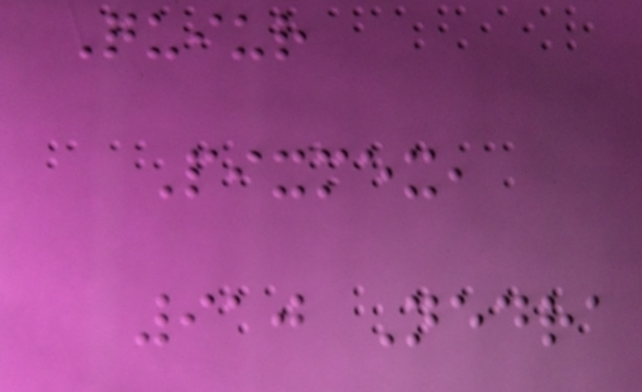Quiur
Pixmex,
910 Nedra
